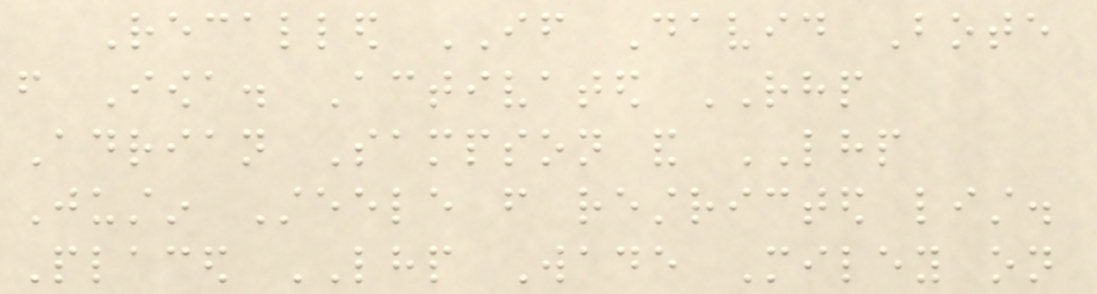Recalled IF David Bote
from Iowa. Activated RHP
Adrian Sampson and LHP
Justin Steele from restricted list.
Placed LHP Wade Miley on
